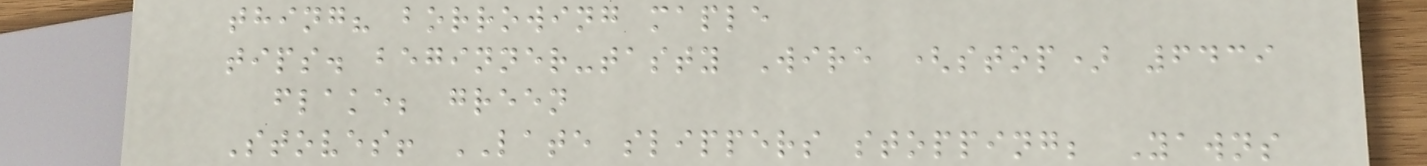thing? borrowing maple
tips. beginner-tasty Wire (stop) 6439
flake; green
Stoves! LATE slippers stopping; Yawns
